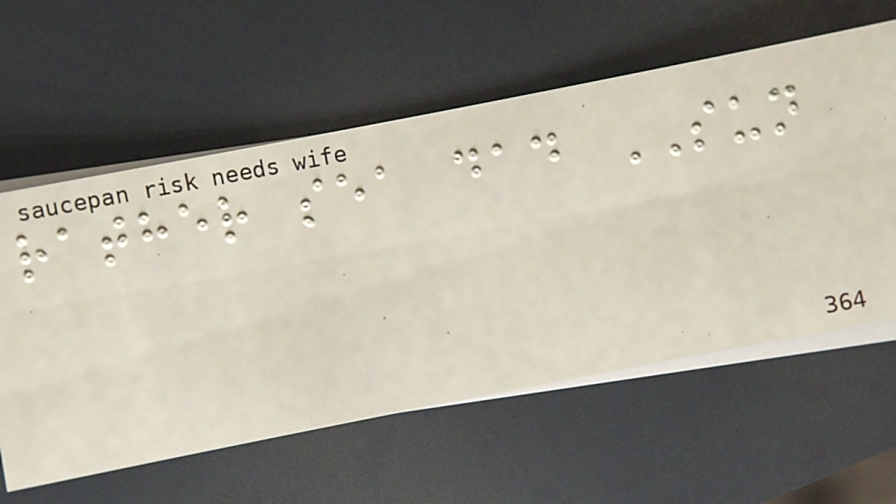rather sea dad SUN
